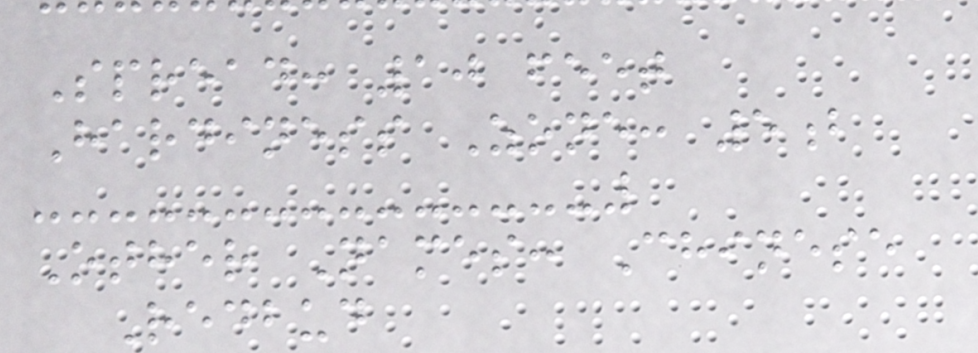Spread: 10 feet
Hardiness Zone: 5b
Other Names: Chinese
Redbud
